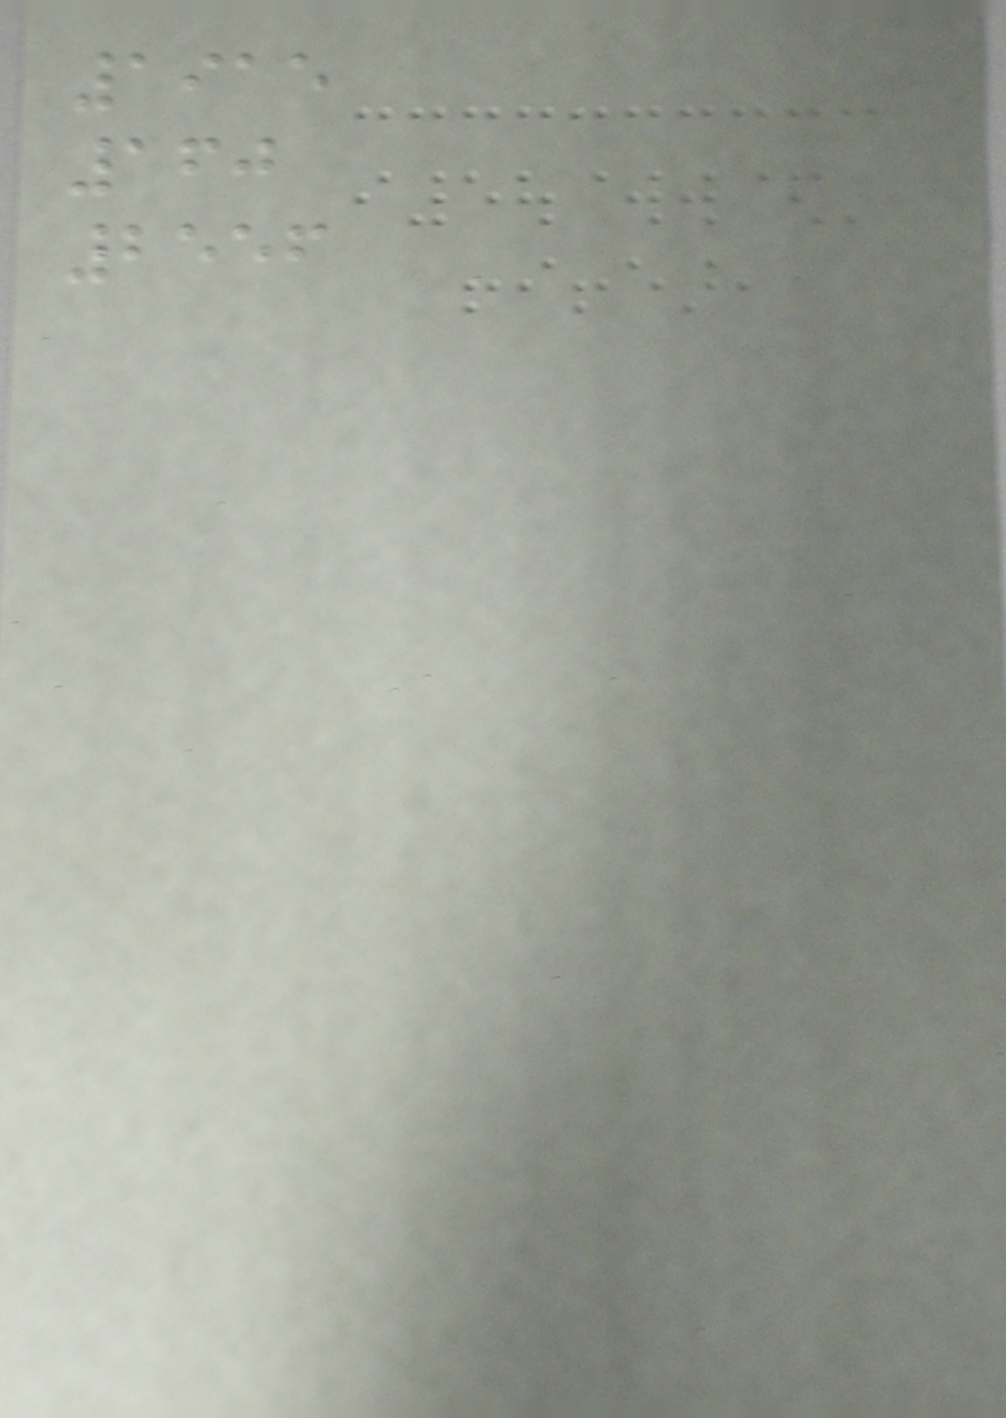1915
160
2556
